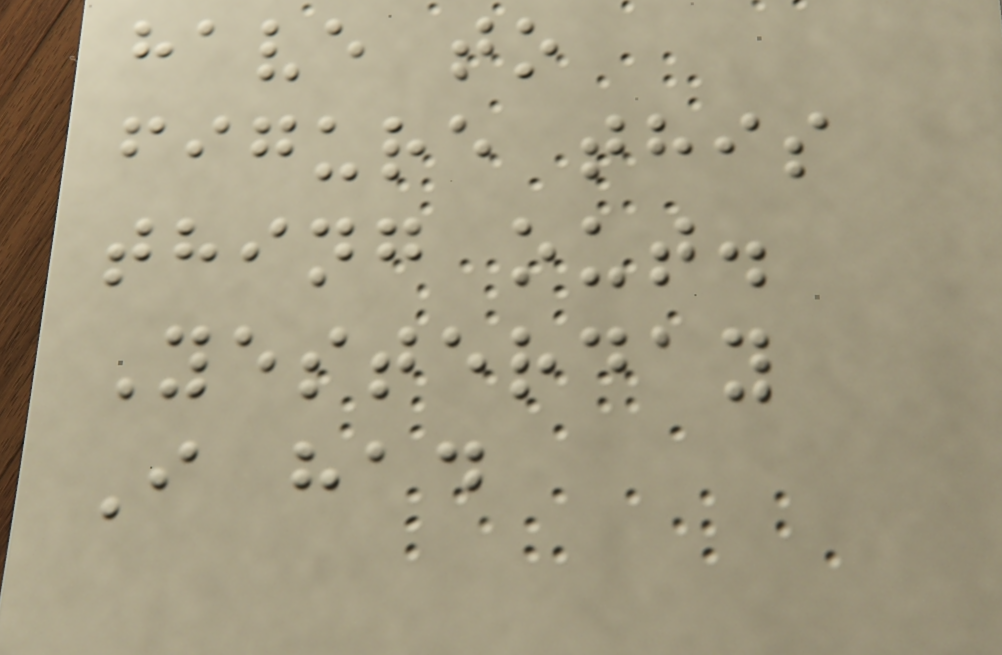have to
figure this
thing out.
Yesterday
I had
